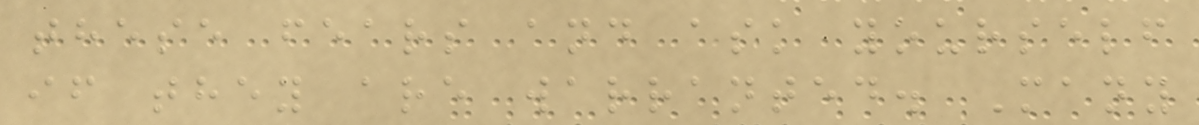these fears and ask yourself
if they are warranted. Many
